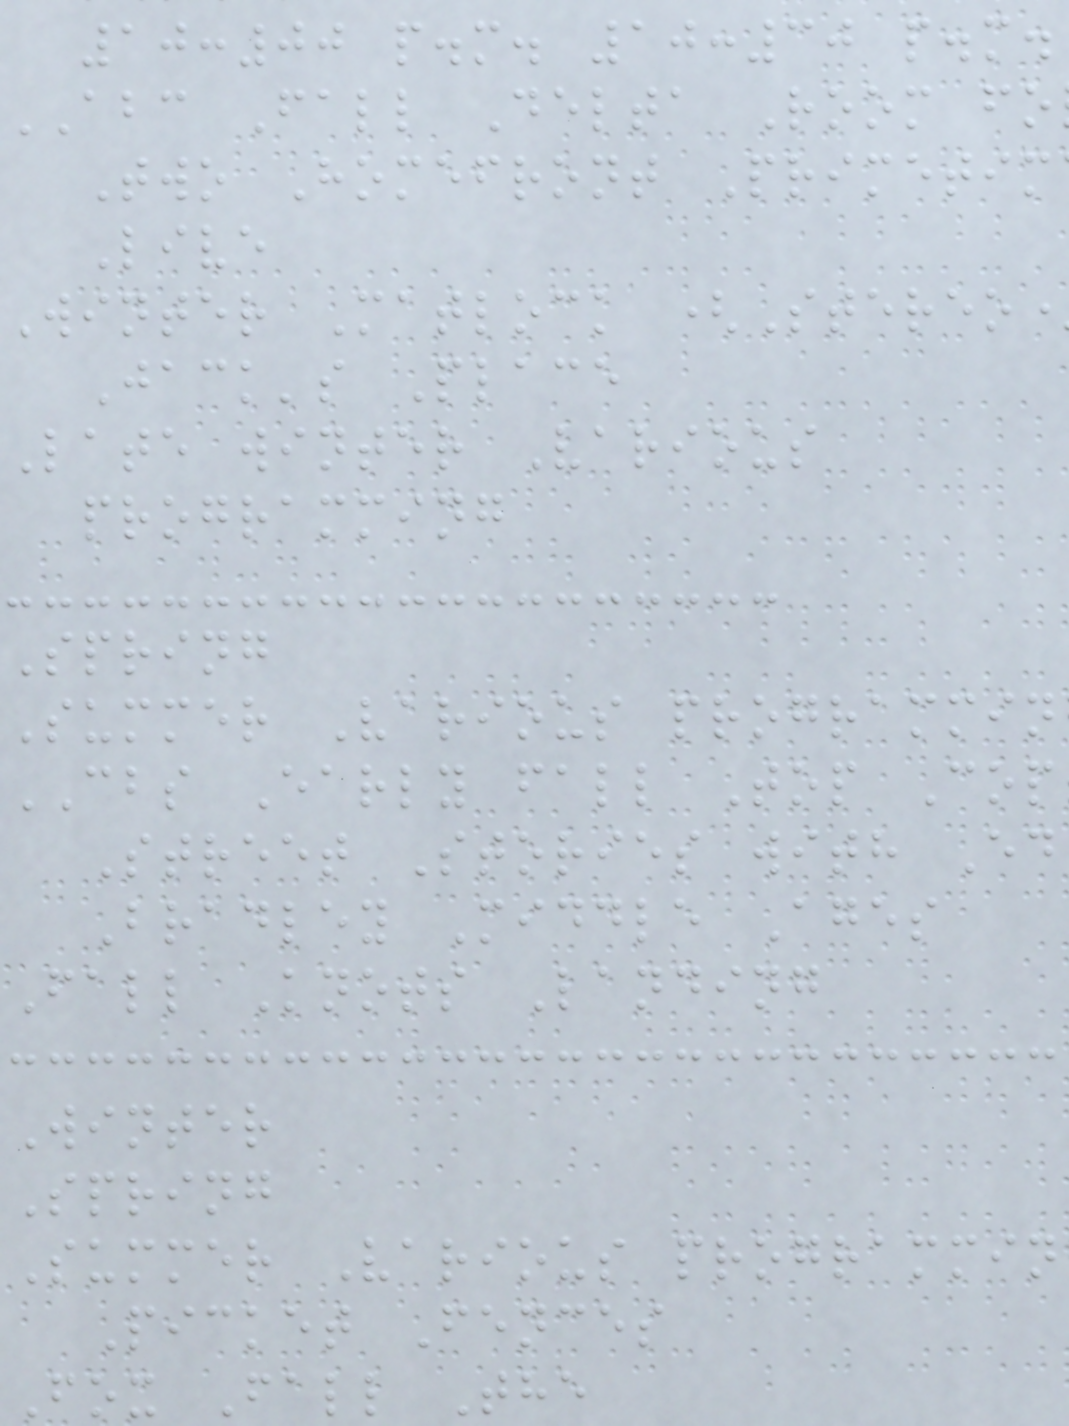10:00 p.m. 10:30 p.m.
ABC Fall Delta Room fo
Two Homefront Primetim
Live
Winter Matlock (Stereo
Jack's Place
Late winter Various
programming
Spring
Summer Various programmin
CBS Early fall Top Cop
Street Stories with Ed
Bradley Middle Ages
Fall Knots Landing
Winter
Spring
Summer Various programmin
Picket Fences
Fox Fall The
